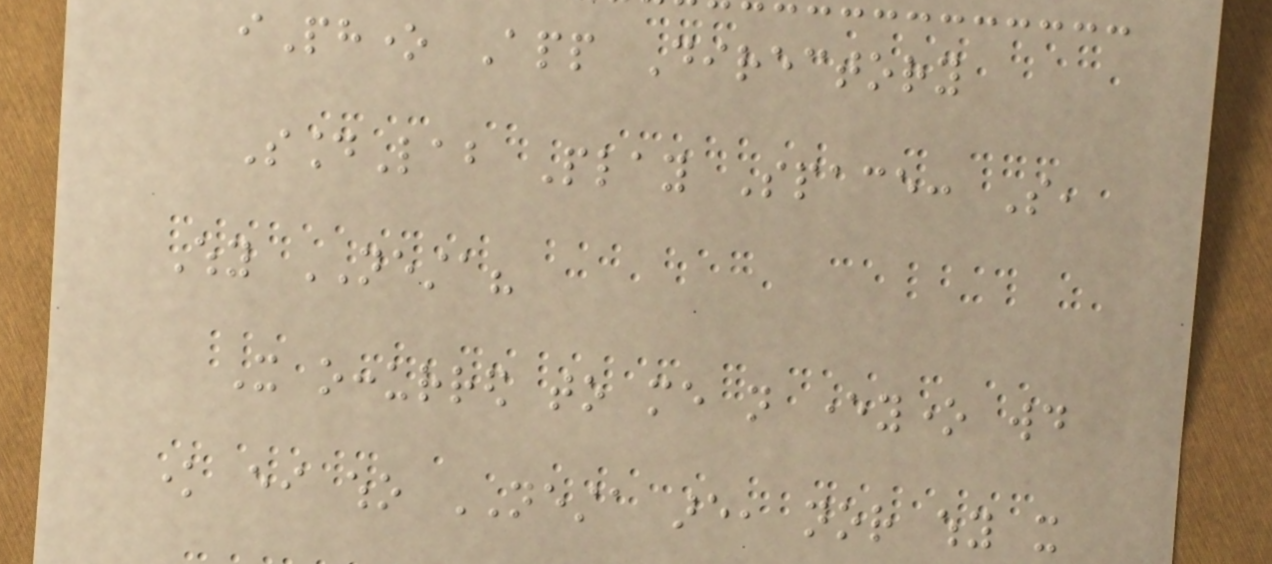iPhone App Directory
SoundLab Play Space: So,
Why NESTA?
It occurred to me not everyone would
know either who NESTA are, nor why it
